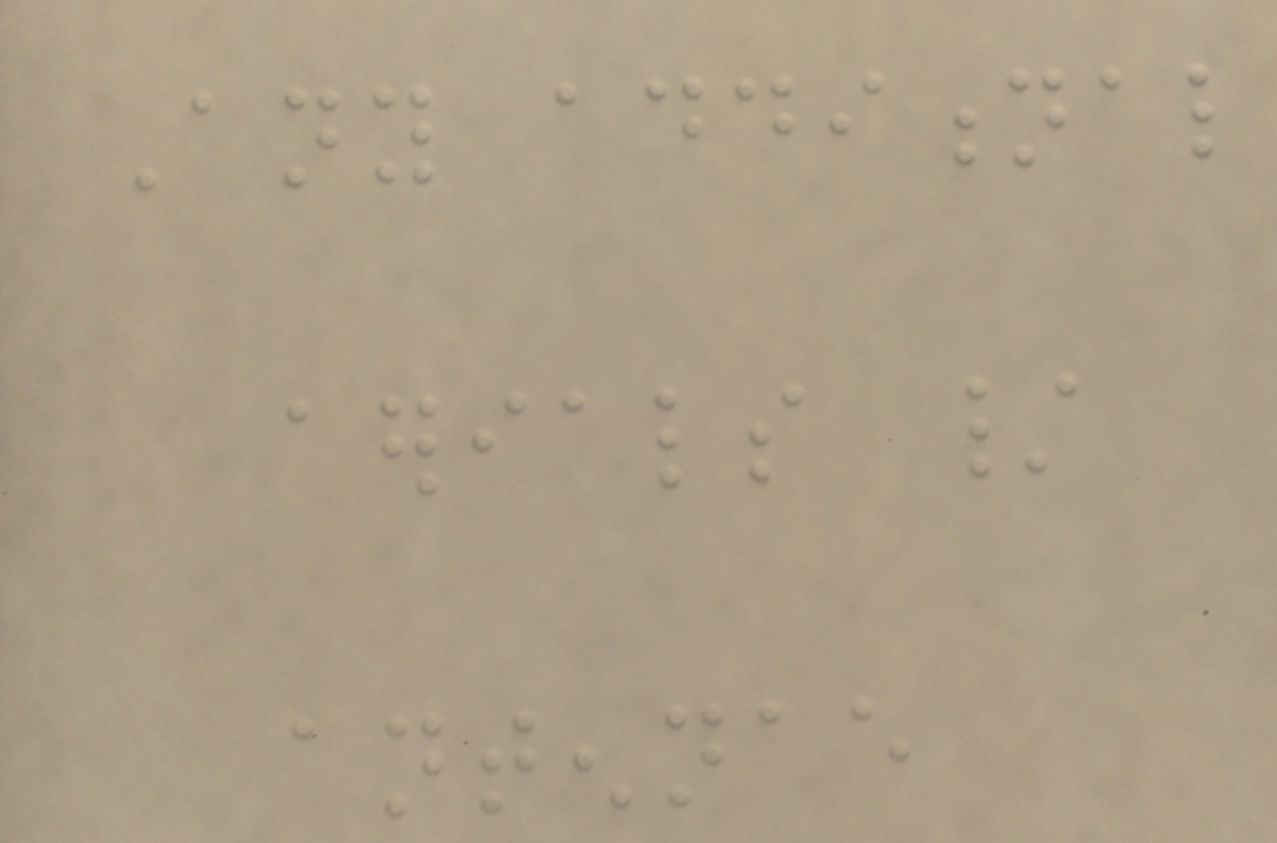Any additional
aerials /
antennae
